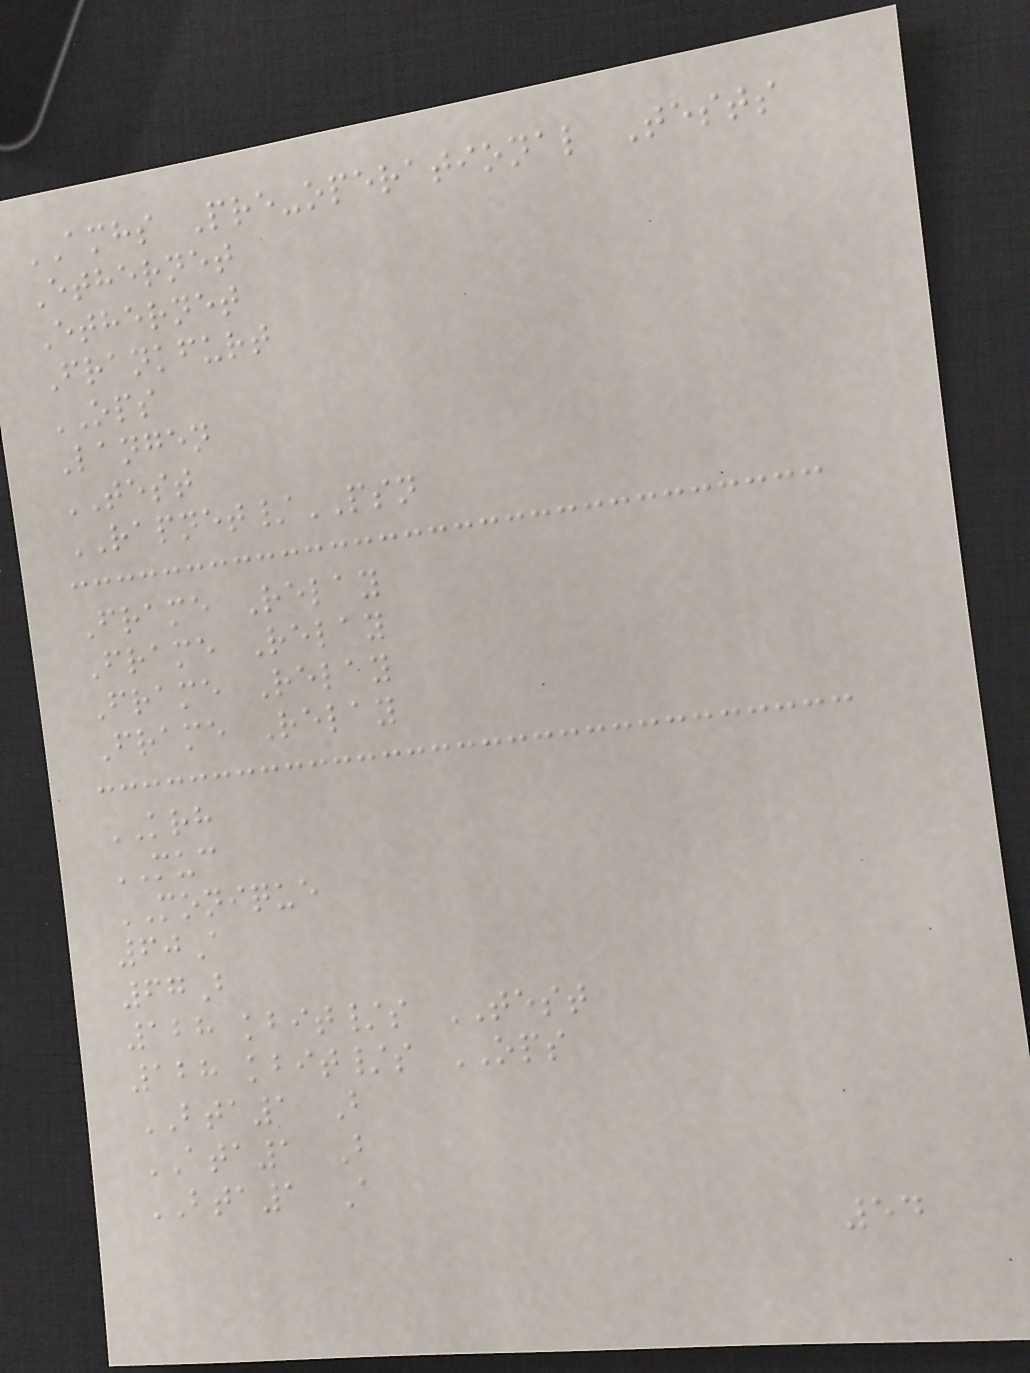AMHS Pre-operational Tests
Ethernet
Ethernet
Frankfurt
OPS
Langen
TEST
RAPNET/PSN
Frame Relay
Frame Relay
Frame Relay
Frame Relay
KRH
MUC
MONIQUE
60A
67B
128 kbit/s TEST
128 kbit/s OPS
BTA1 B
ATA1 B
BTA1 A
54
